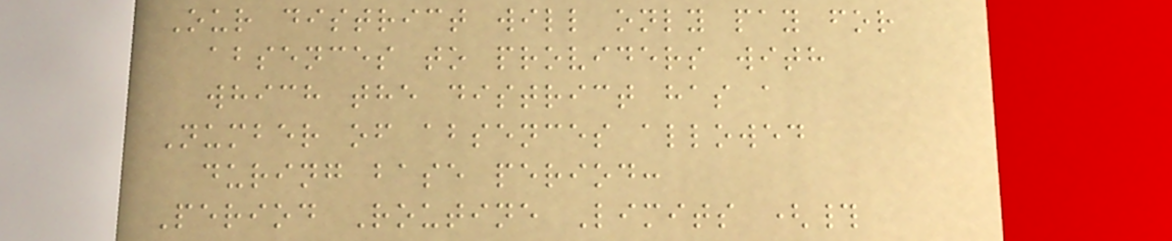Our district will only pay for
absences to providers with
which the district has a
Number of absences allowed
during base period:
Period Routine Limits (#
